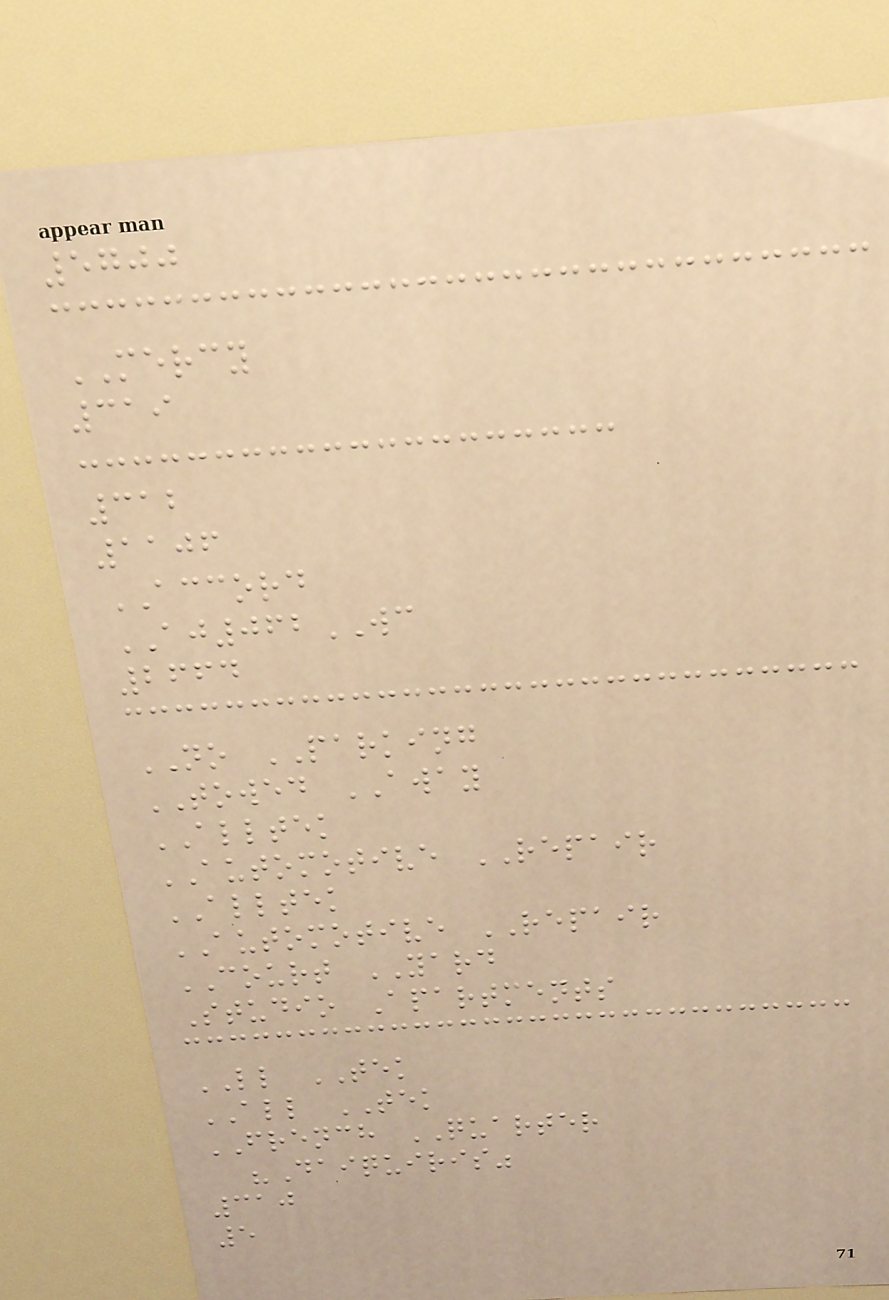5700
MERCY
319
312
1106
ACCORD
AJ062WC
2664
NO PARKING
TOWED AWAY
ALLTEK
AUTOMOTIVE REPAIR
ALLTEK
AUTOMOTIVE REPAIR
COURT YARD
Studio Apartments
LL TEK
ALL TEK
FRENCH QUARTER
"Daiquiris"
310
5
